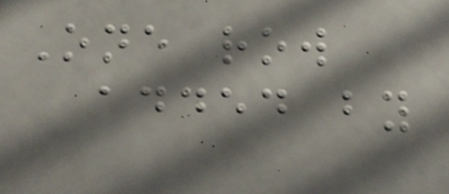One row
added by
